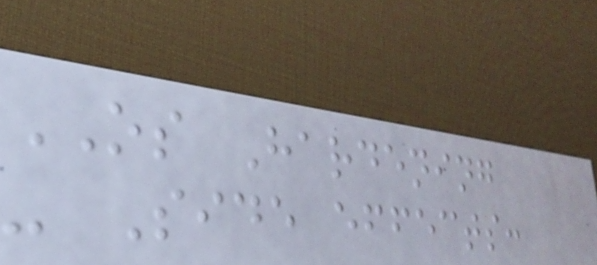OS Hardening
- Side effects:
